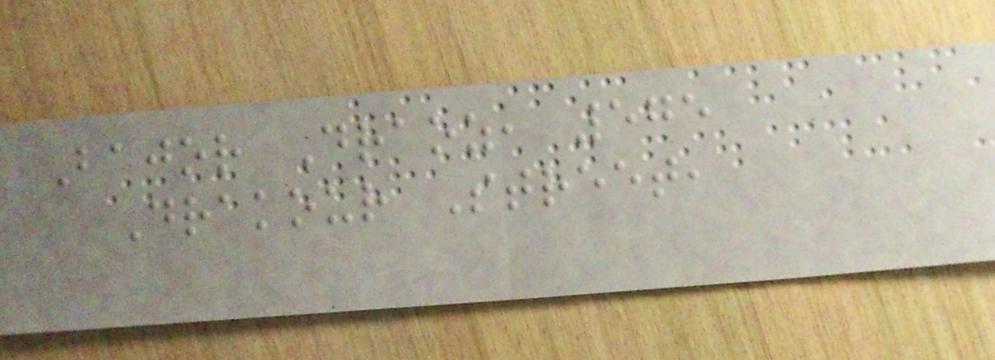Bajor Draoz, 575
Drakour Street,
